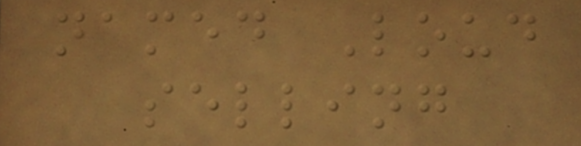named Loud
selling
